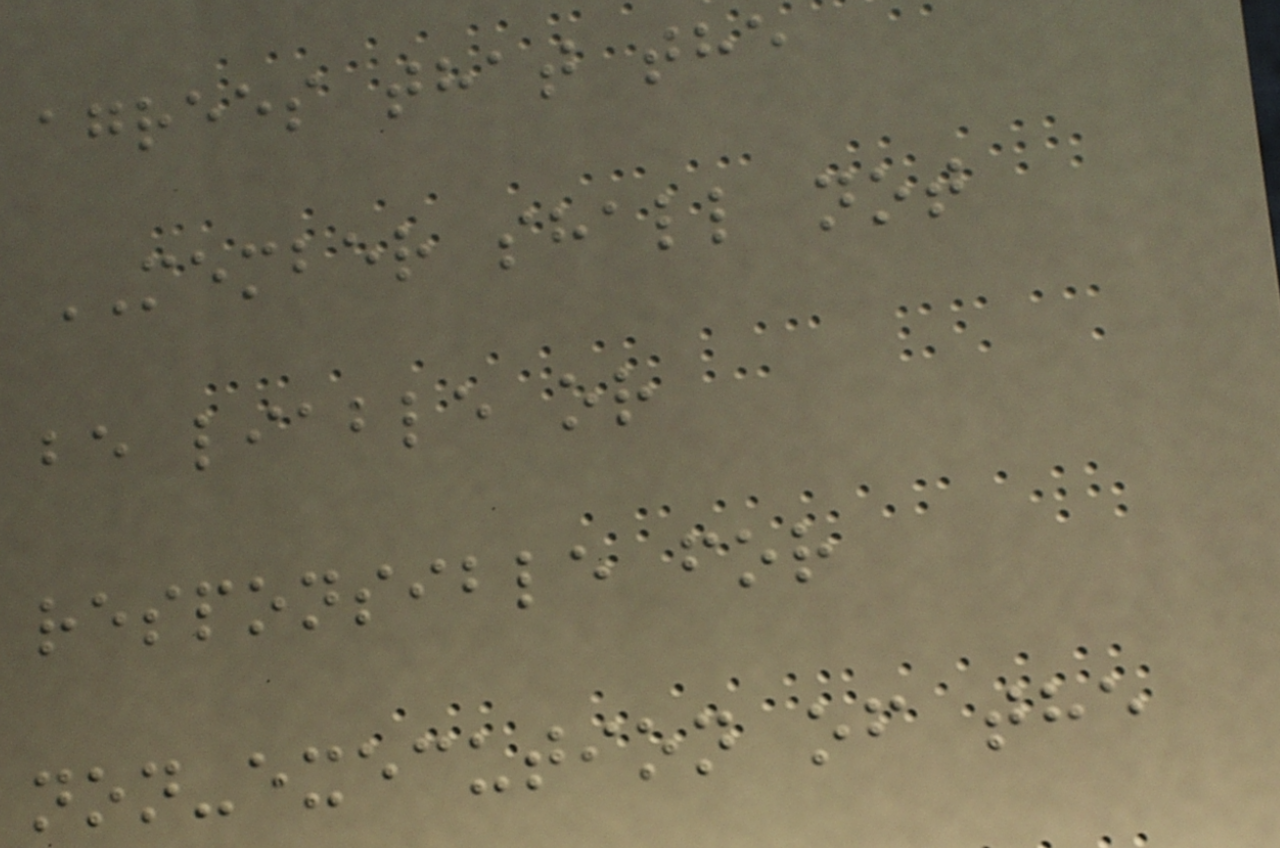agrees that the
MEMBER shall not
be liable or
responsible for
non-execution of the
